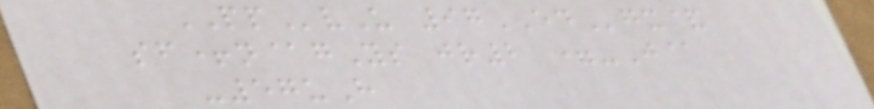PPvU 97EDgx&
sf+n@gYs jr2 =-J@
-57uH
